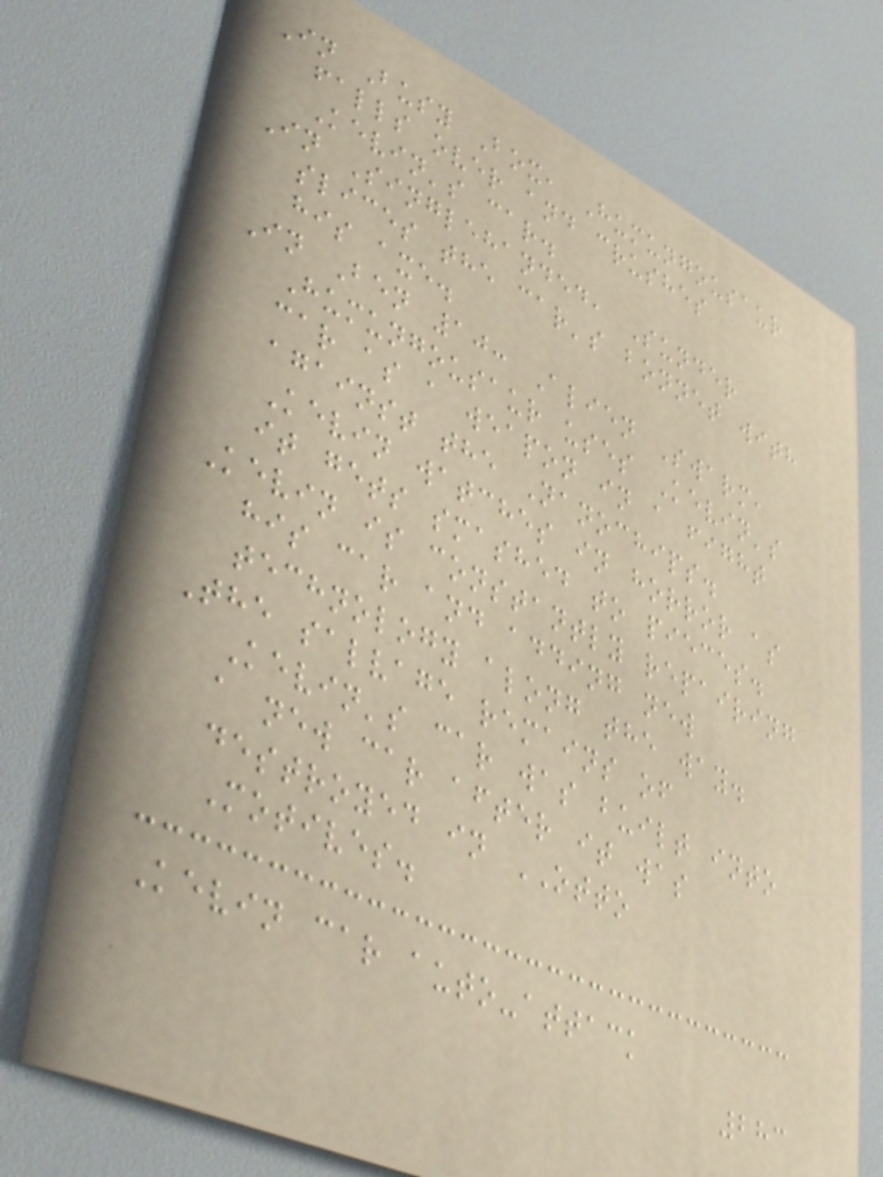In Busy Box, Humungousaur
falls over and crushes
Kevin's car.
In Singlehanded, Sunder
slices the car's bonnet with
his axe.
In Ben 10: Alien Swarm,
Humungousaur uses Kevin's
car as a weapon in a fight
against the Nanochips.
Kevin watches in horror as
it gets smashed to pieces.
Kevin is constantly repairing
his car and adding new
technology along the way.
The salvage remains of
Kevin's car was built into
a new car after it was
destroyed in OTTO
Motives.
Kevin car auto-attack
283
